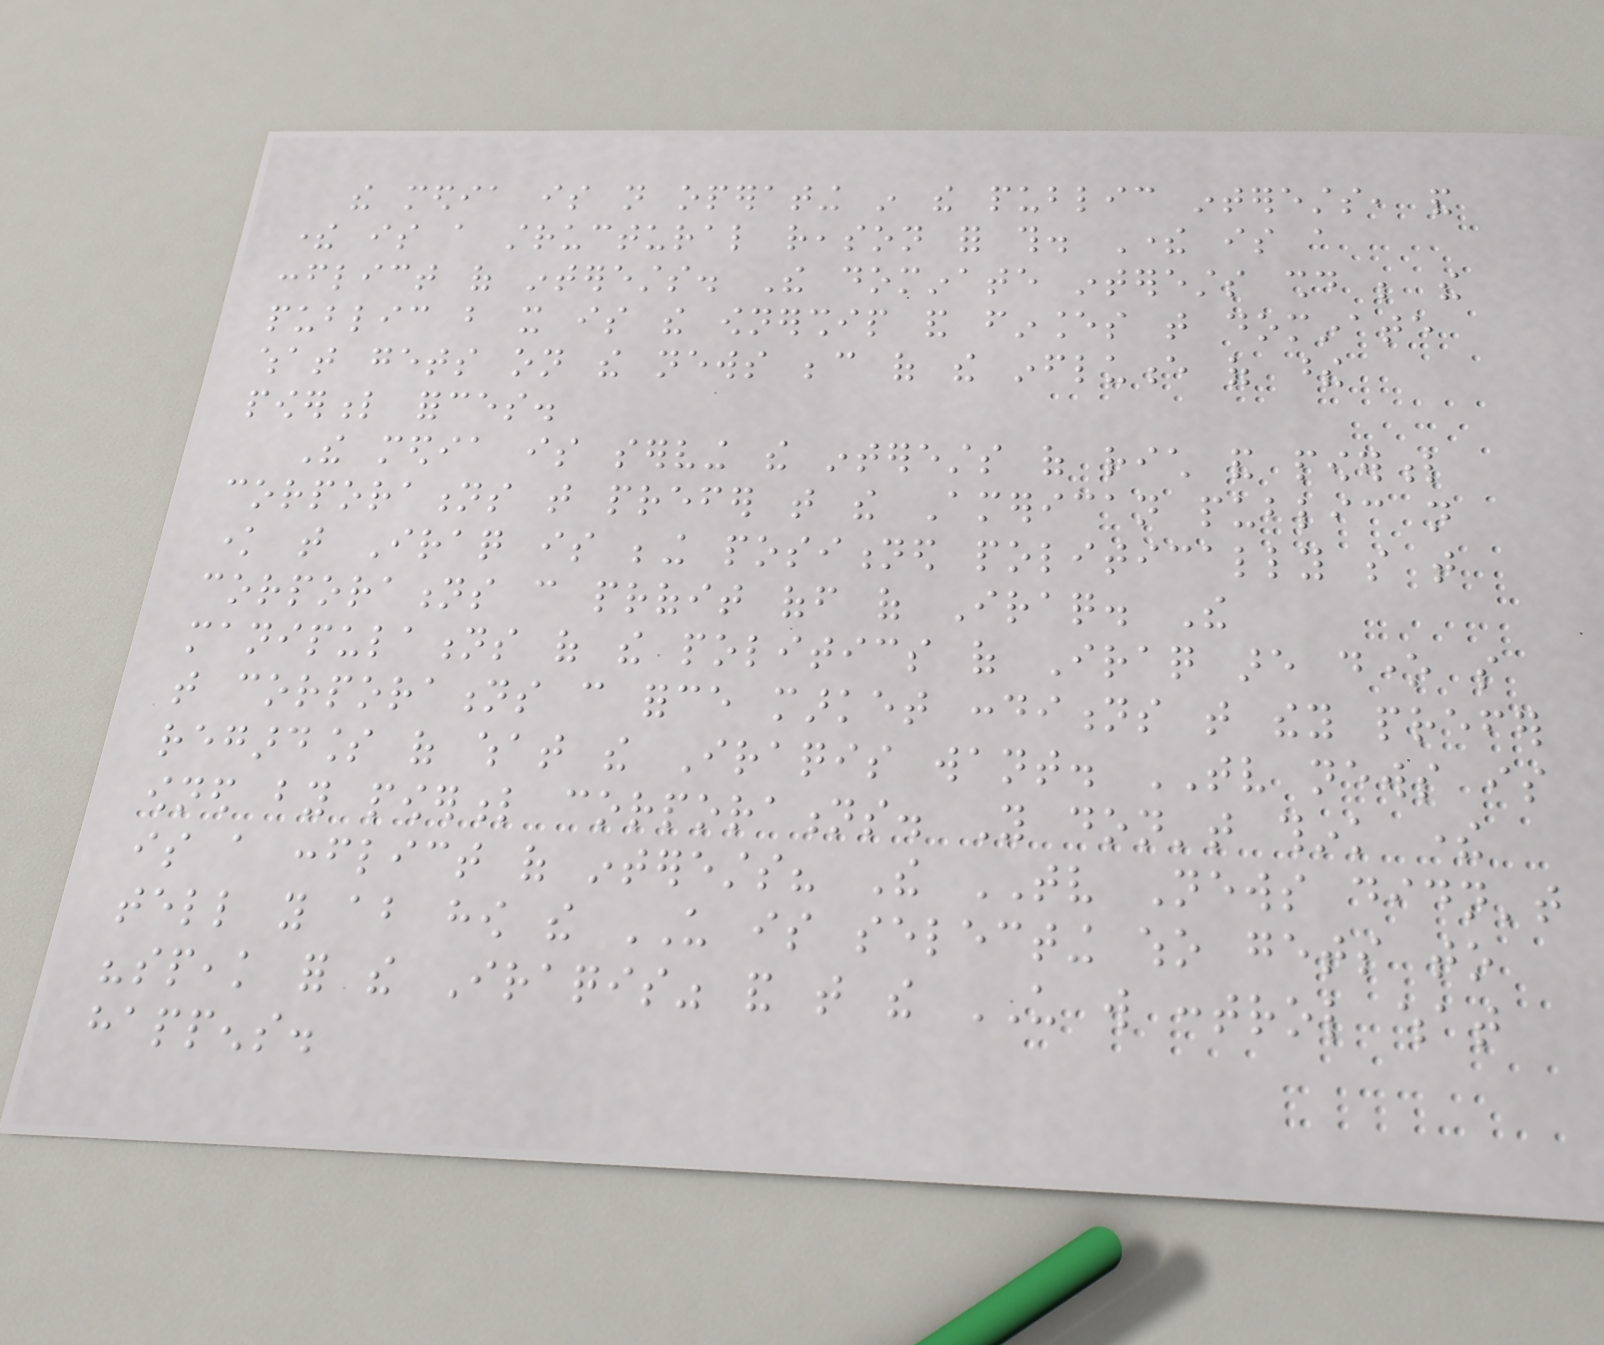the media is not operating in the public interests, and
there is a structural reason for this. There is a
conflict of interests. The dominate interests should be the
public but it is the ownership and finances that dominate
what gets on the news because of the influence of these
powerful forces.
The media is serving the interests of rich and powerful
corporations that prefer that the American public not
know that Iraq is being positioned politically so that
corporations can profit off of Iraq. The
manipulations of the politics of Iraq are done so
that corporations can force market conditions that they prefer
regardless of what the Iraqis want. TV news is
owned by powerful corporations. You don't think there
is a conflict of interests? The TV News didn't
tell you about how the US is selecting who gets to
"speak for the Iraqis" and that the US will control what
happens.
